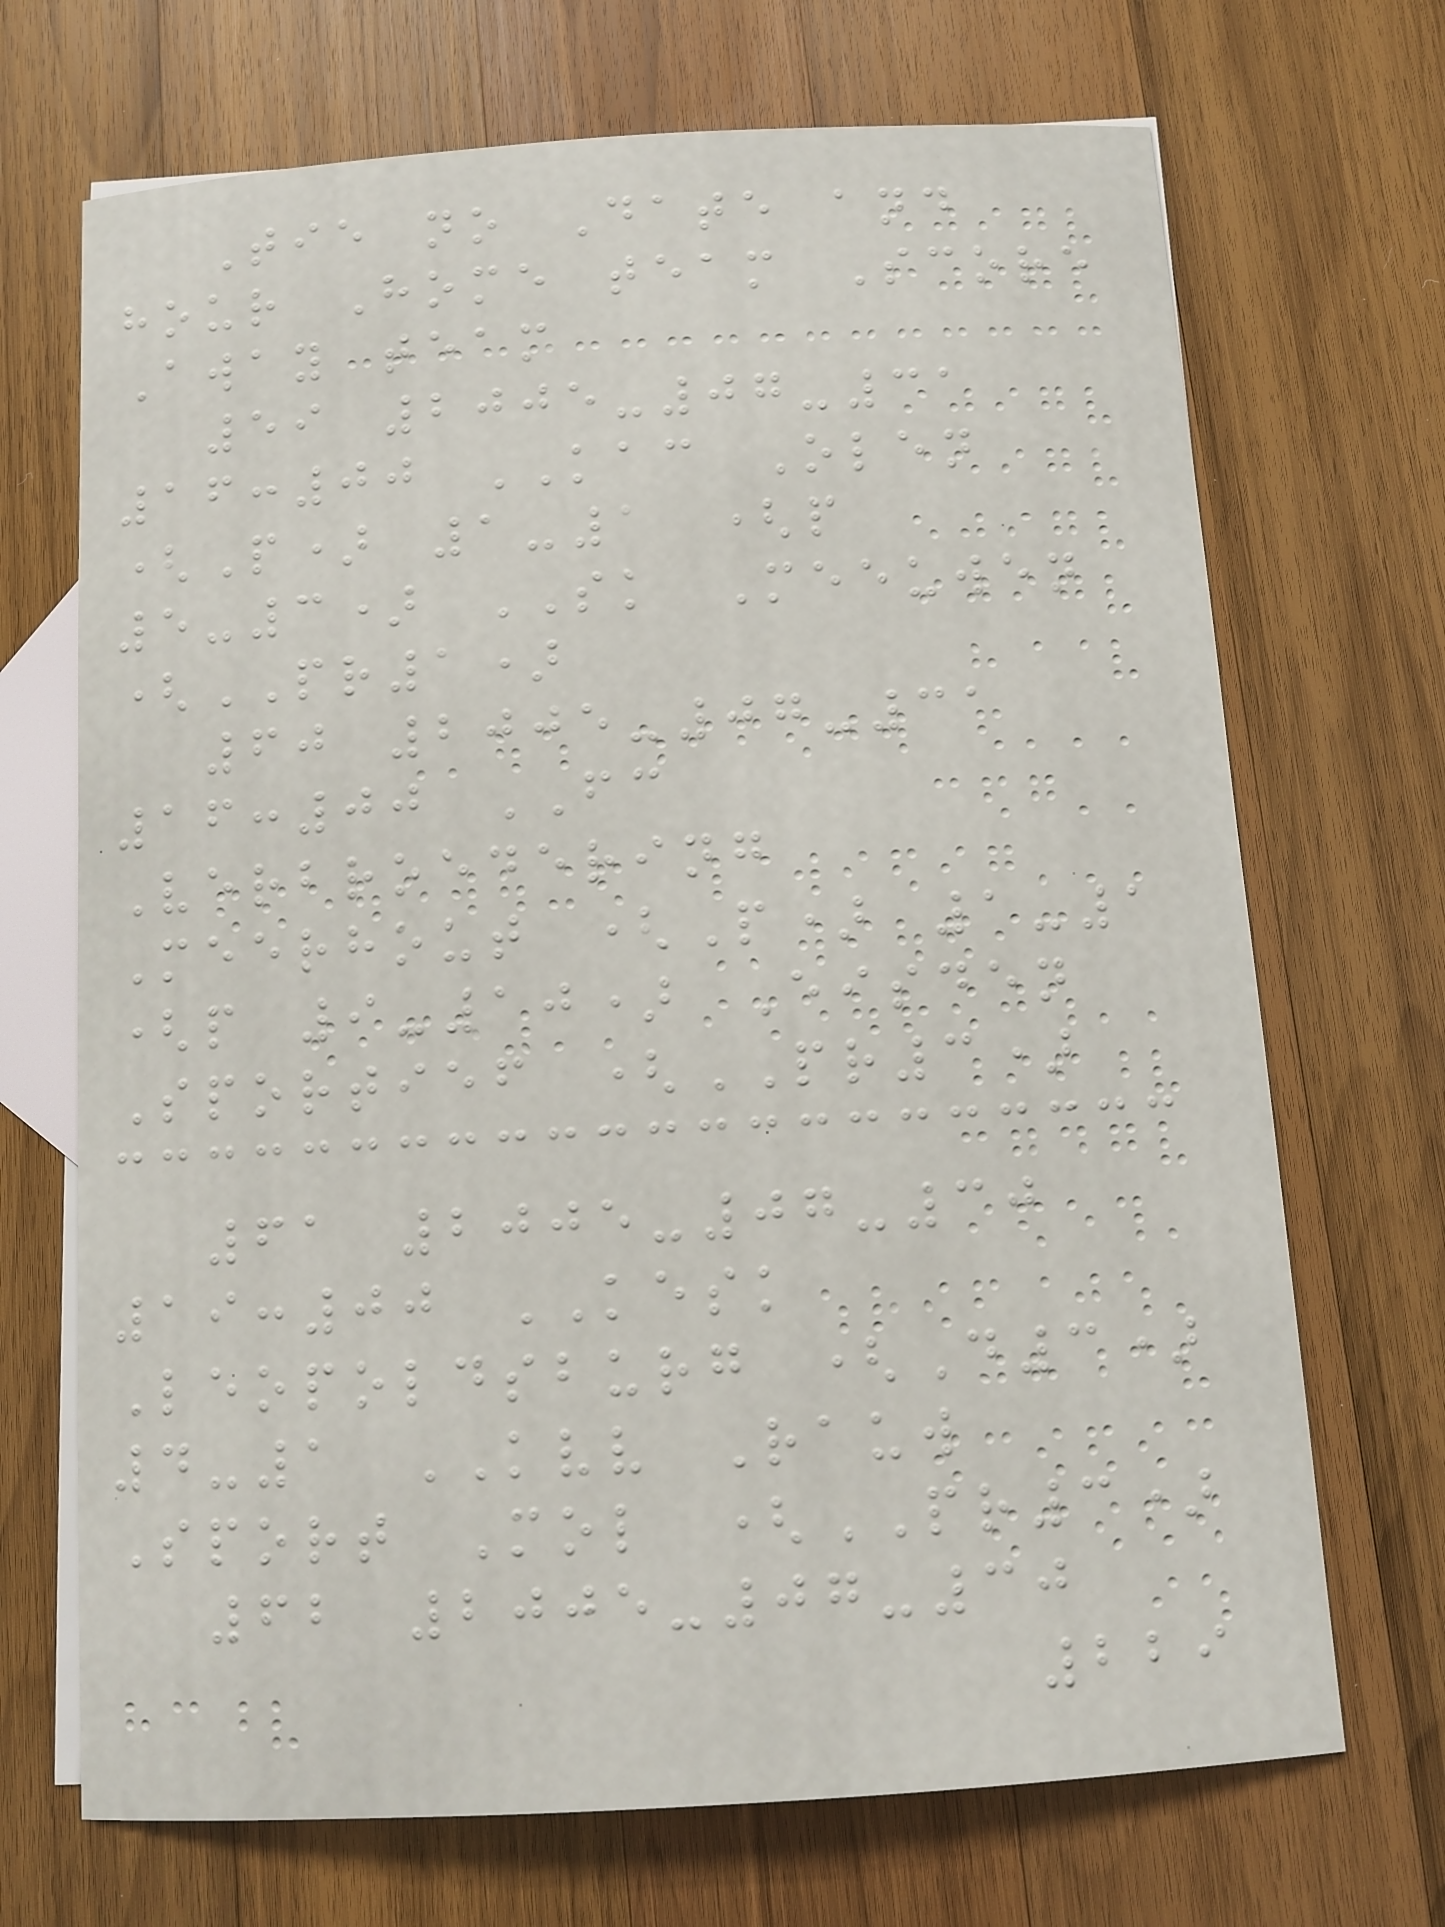Tie no Date and
hour Home team Score
Away team
59 2005-07-31
16:00 KAC Olen
(P) 1-1 (p
5-3) SK Meeuwen
(PR1)
60 2005-07-31
16:00 FC
Verbroedering
Meerhout (P) 1-1
(p 9-10) Eisden
Sportief (PR3)
61 2005-07-30
19:00 KESK
Leopoldsburg (D3)
4-1 KVV Rauw
Sport Mol (PR3)
62 2005-07-30
229
